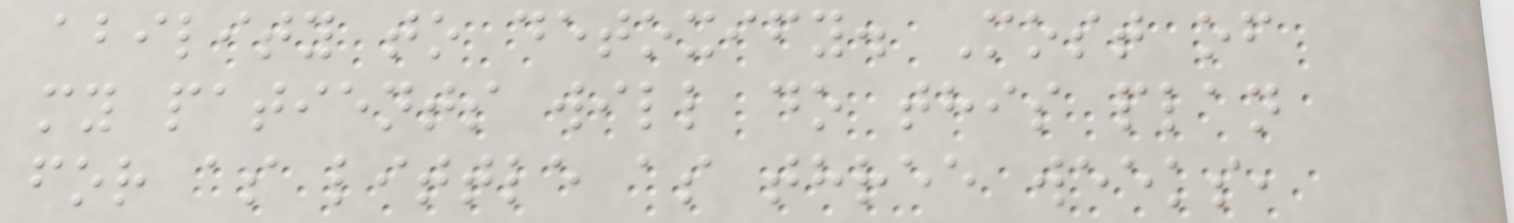ability to detoxify. Most of
my patients will do this plan
for as little as three weeks,
